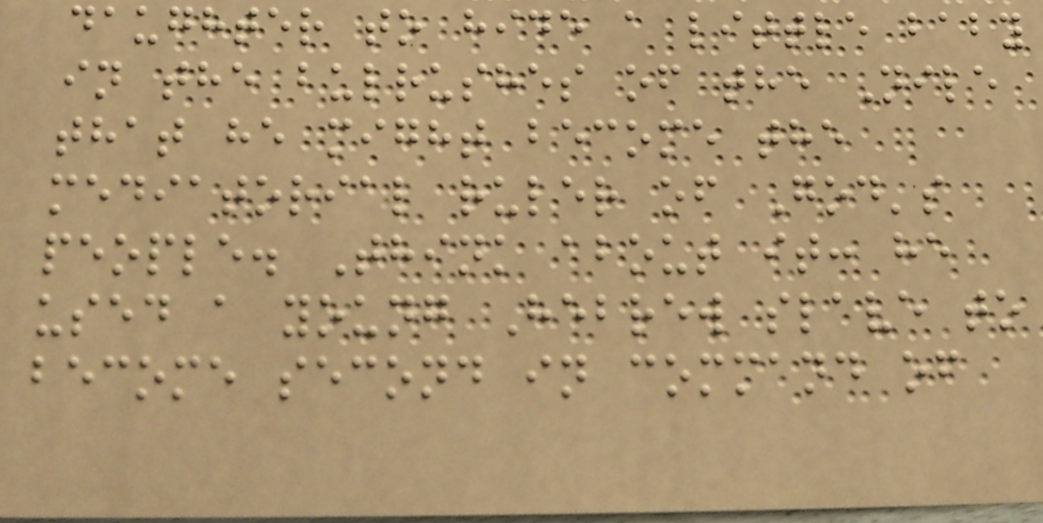daughter to hide a little baby
in the bulrushes of the Nile
that he might become the
mediatorial ruler of God's
people. Think about it: he
used a young Hebrew slave to
become second in command of
